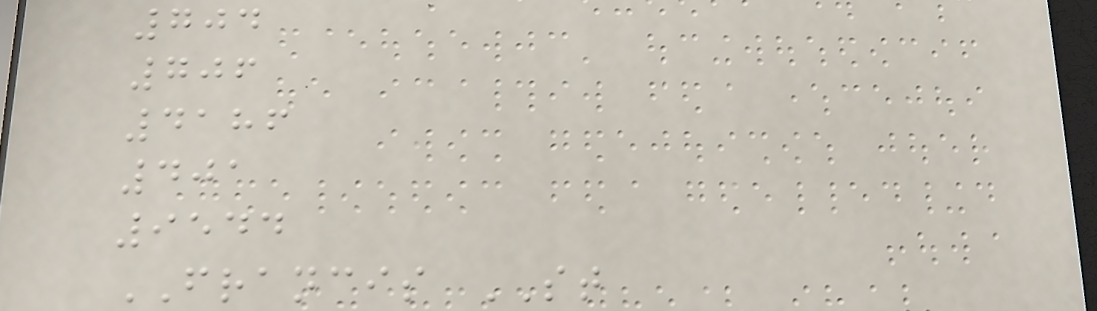704
706
4186
401
9544
FRANCIS ST
